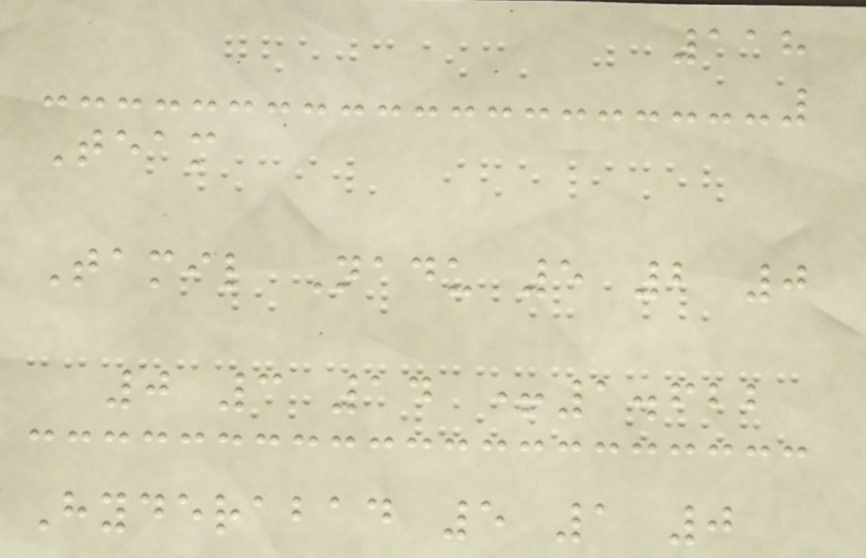118
Team
Tamil Nadu 5 2 0
0 3 14 +1.622
Hyderabad 5 1 0
